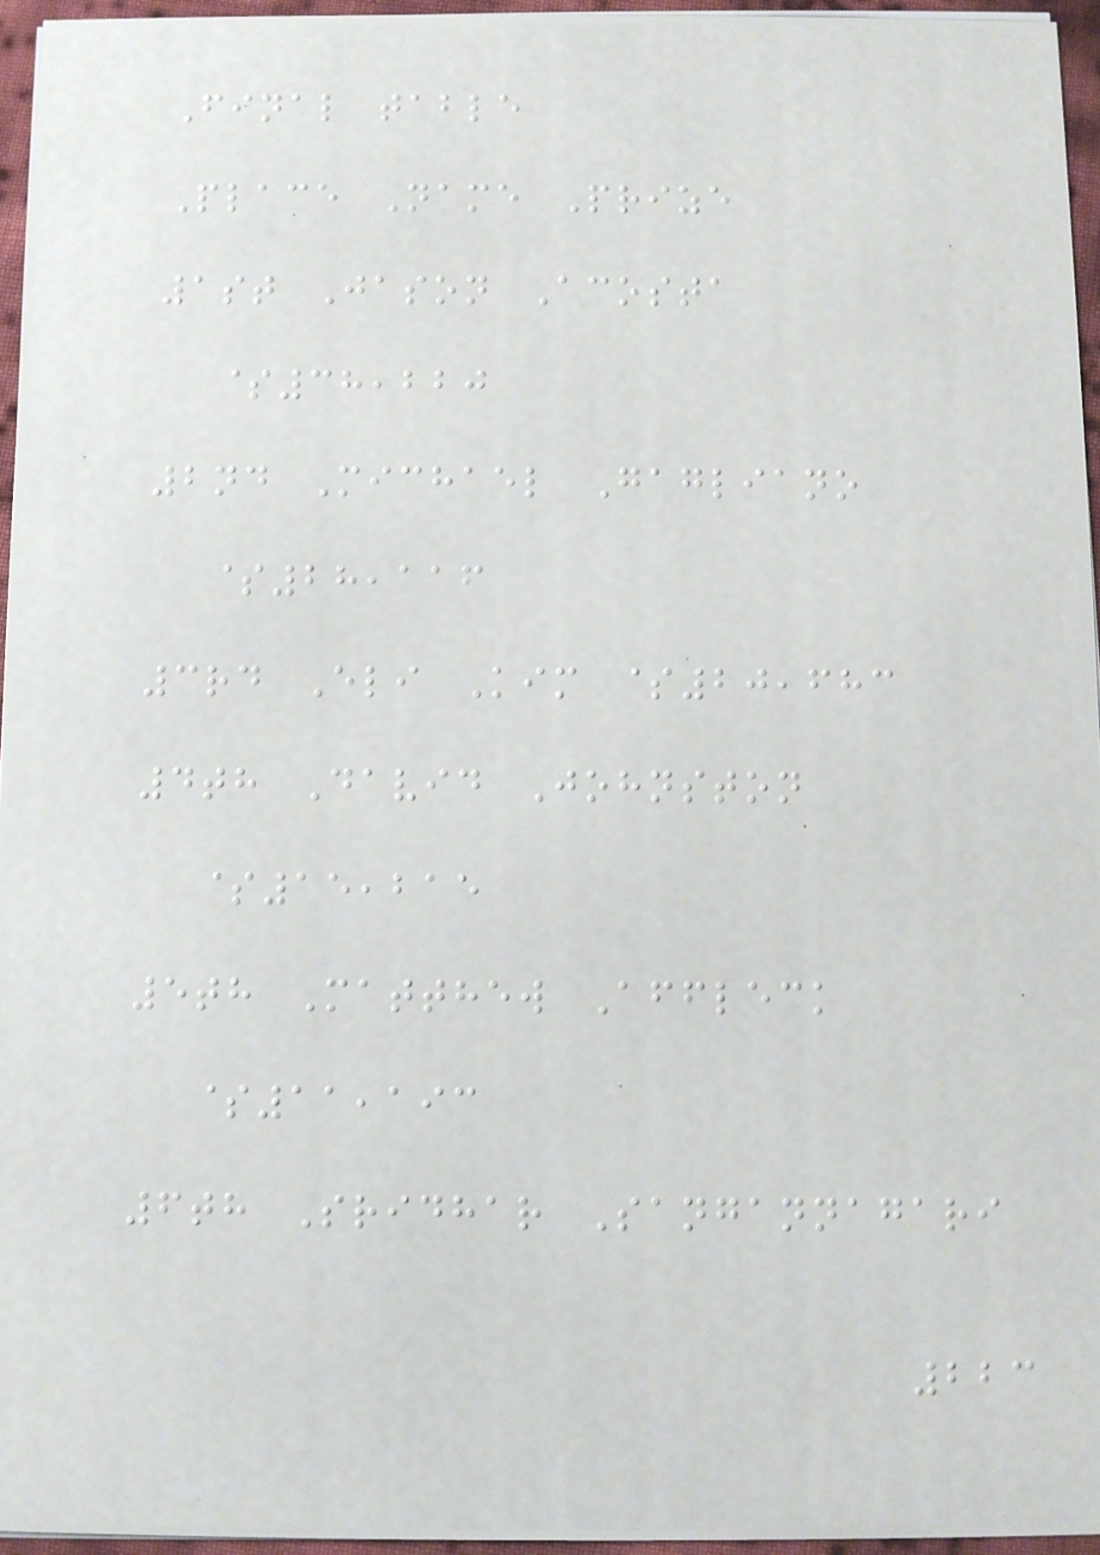Final table
Place Name Prize
1st Jason Acosta
$38,220
2nd Michael Gagliano
$28,116
3rd Eli Kim $20,683
4th David Johnston
$15,215
5th Matthew Affleck
$11,193
6th Sridhar Sangannagari
223
